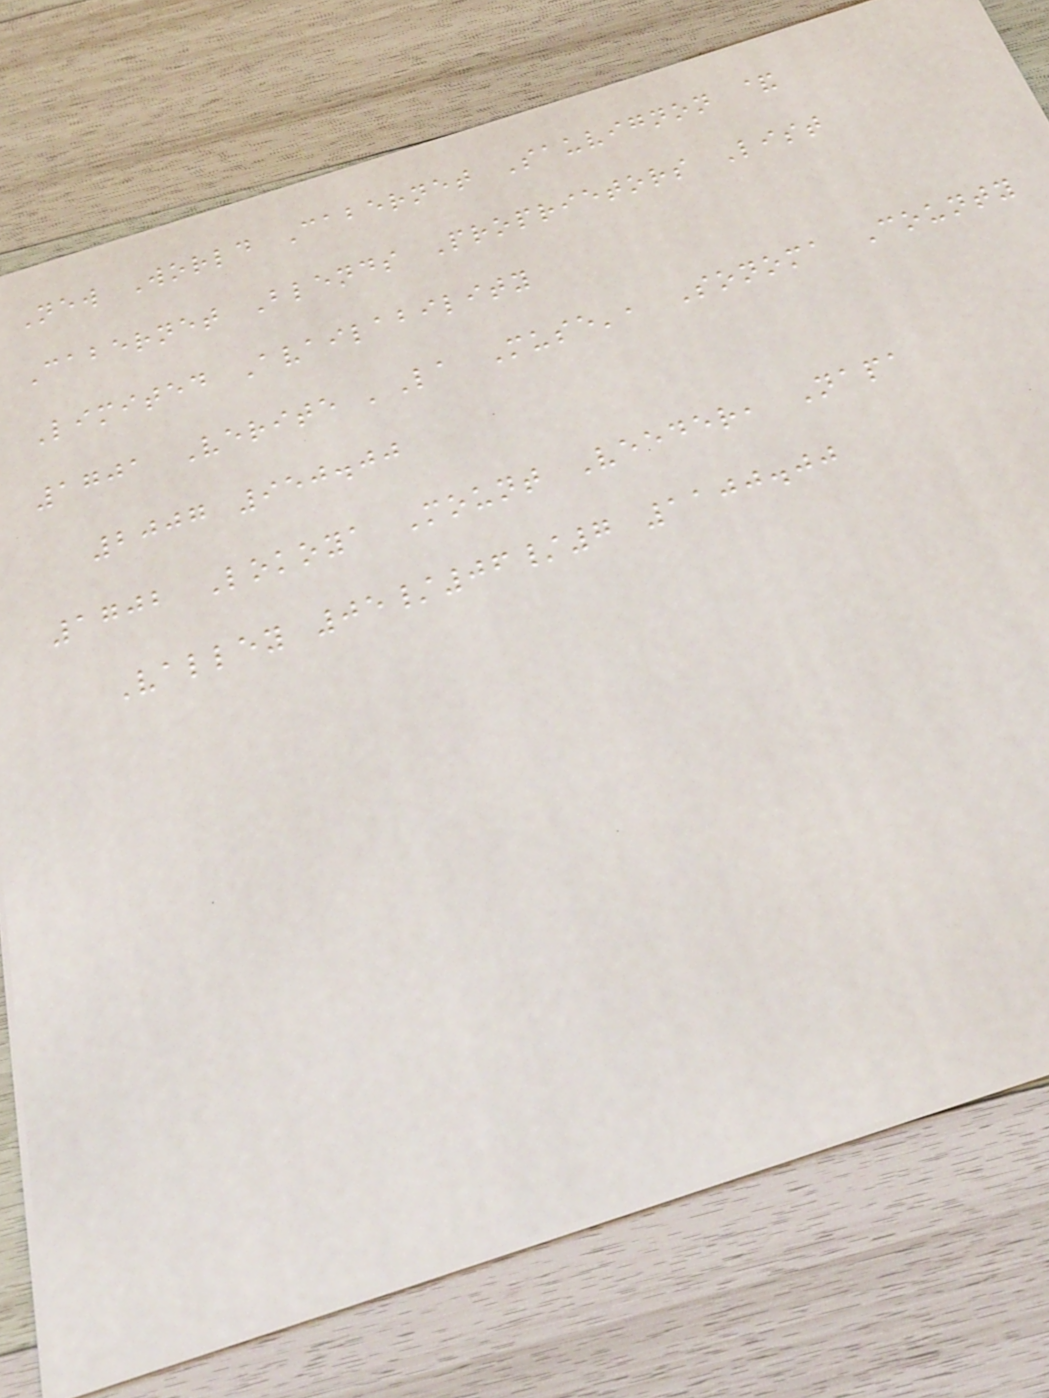New World Cabernet Sauvignon &
Cabernet Blends Proprietors List
Limited Availability
1701 Verite 'La Muse', Sonoma County
2007 950.00
1702 Lokoya Mount Veeder, Napa
Valley 05/06/7 1100.00
